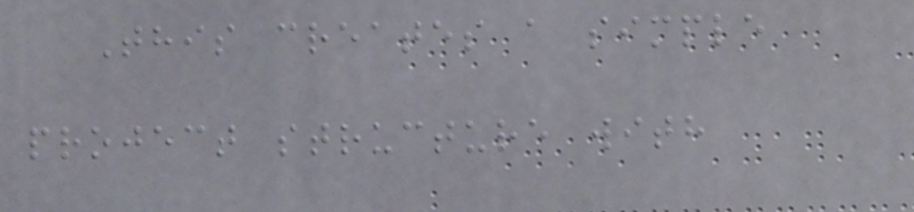This creates a simple
project structure with
